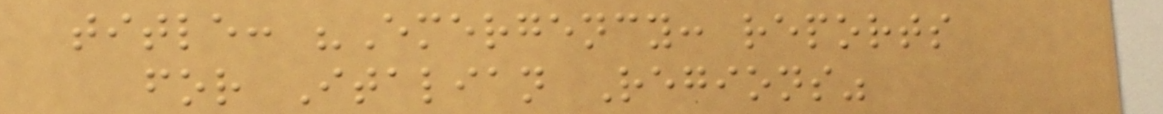title: "Emergency: reports
for Italian Regions"
